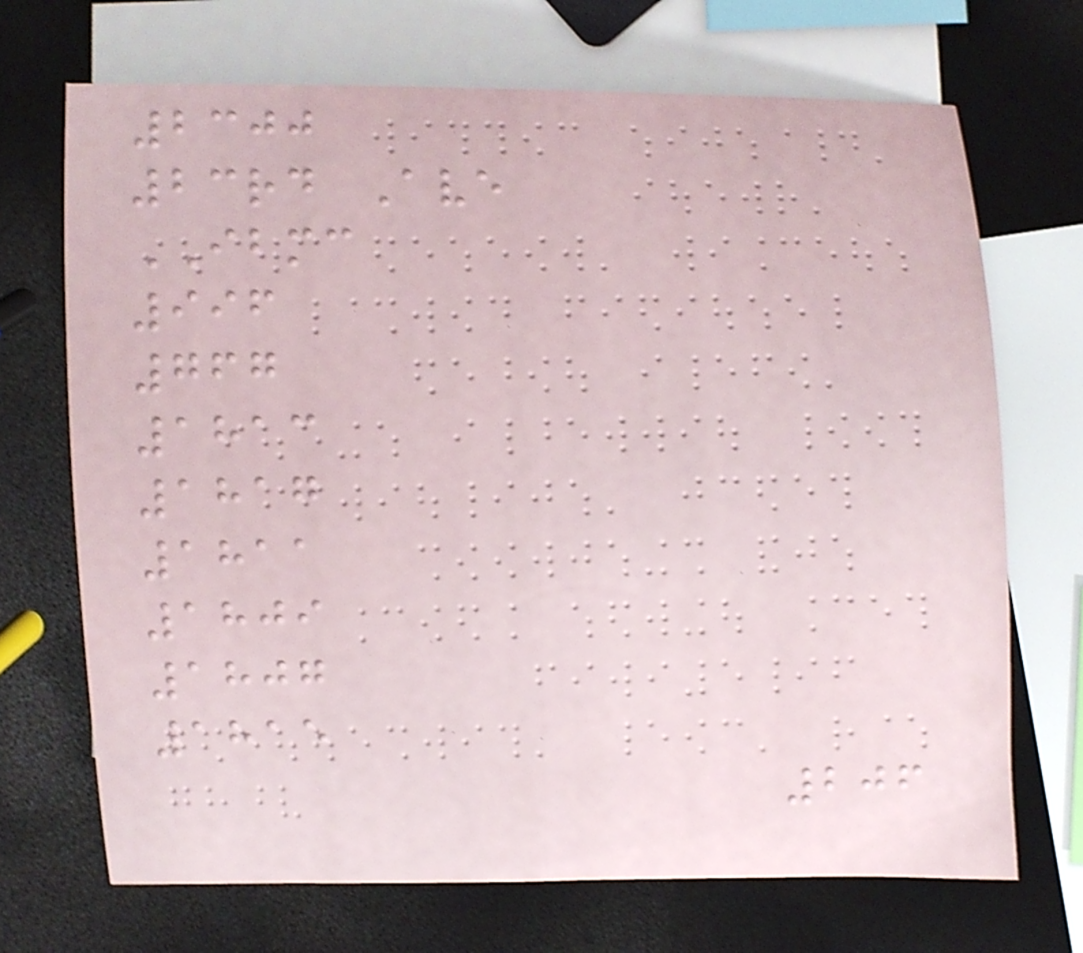2300
23rd Ave
IBMC
996
767
1813
1817
1811
1809
1807
1815
206
